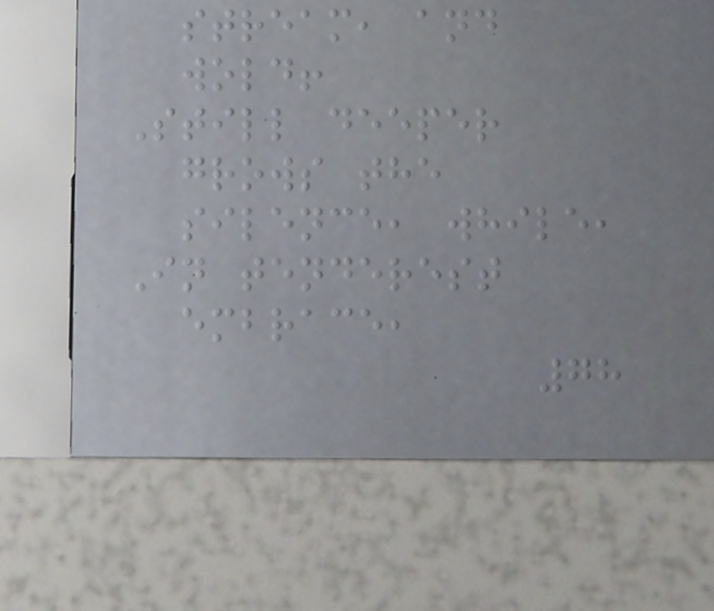stream, and
wold!
Still deeper
grows the
silence, while,
In tenderest
embrace,
78
